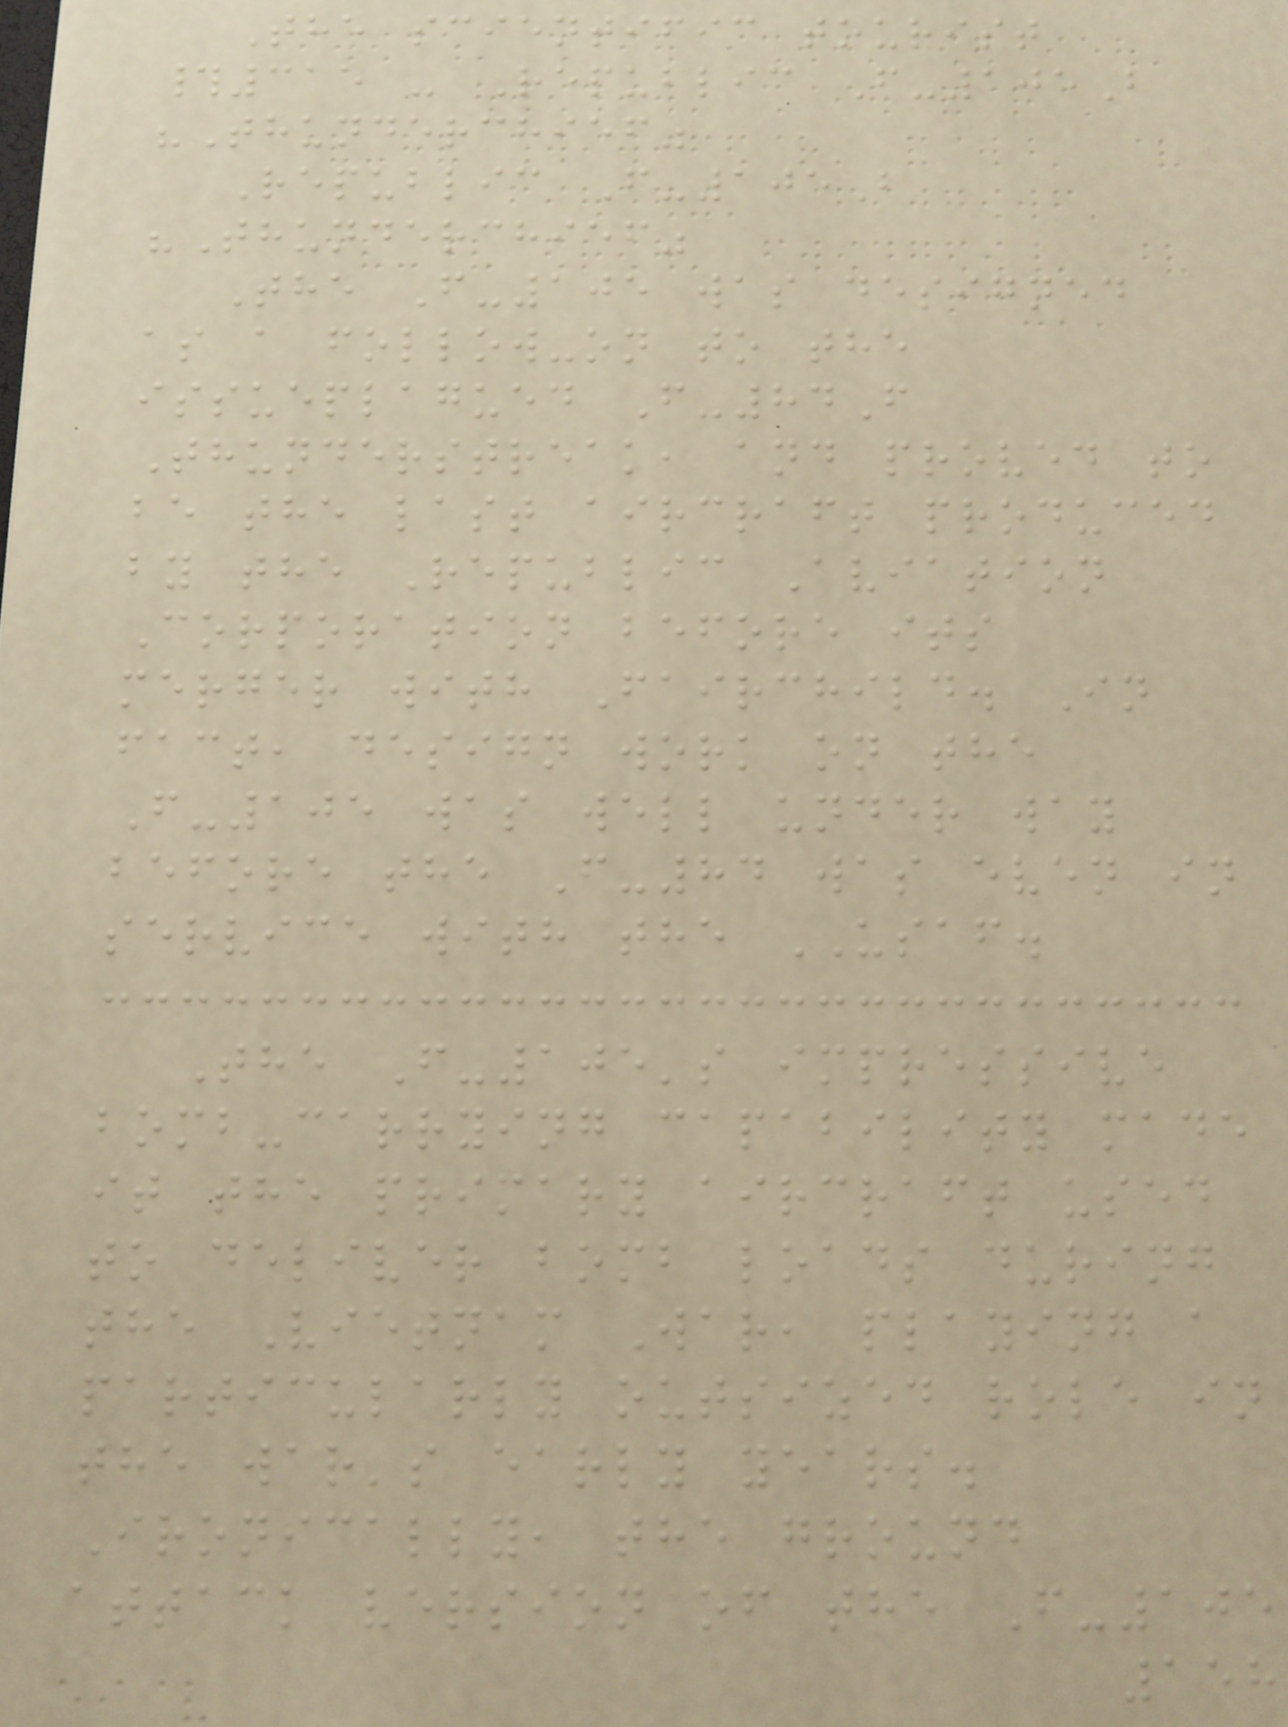The scientific tourist
#315 - Republic F-105B
"Thunderchief"
Republic F-105B
"Thunderchief"
The F-105 was designed
as a follow-on to the
issueplagued F-84F
Thunderstreak, and proved to
be the last aircraft produced
by the Republic Aviation
Corporation before its
merger with Fairchild. In
fact, design work on the
F-105 was well under way
before the F-84 was even in
service with the USAF.
The F-105's impressive
bomb-carrying capability made
it the primary aircraft used
to deliver bomb loads during
the Vietnam War, playing a
particularly outsized role in
the war's early years.
Ironically, the ground
attack version of the F-105
158
